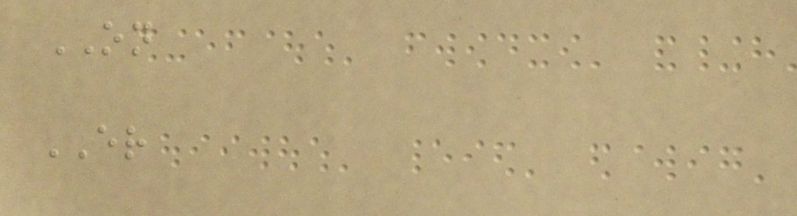ON
ER
